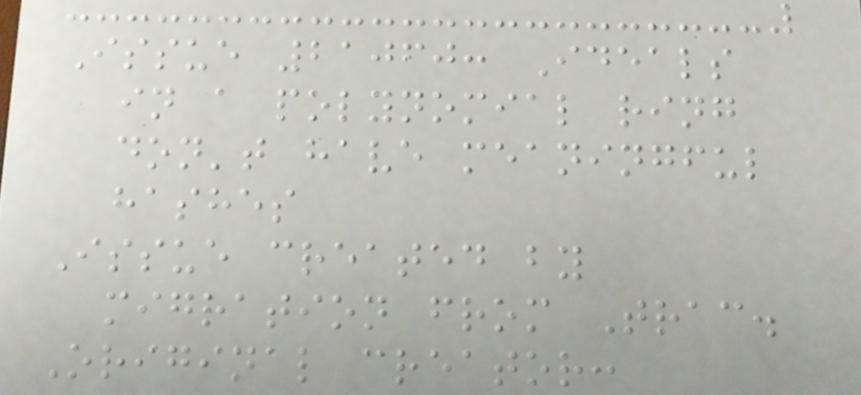Issue 21060: Ideals
in a polynomial ring
don't have meaningful
hashes
Issue created by
migration from Trac.
Original creator:
